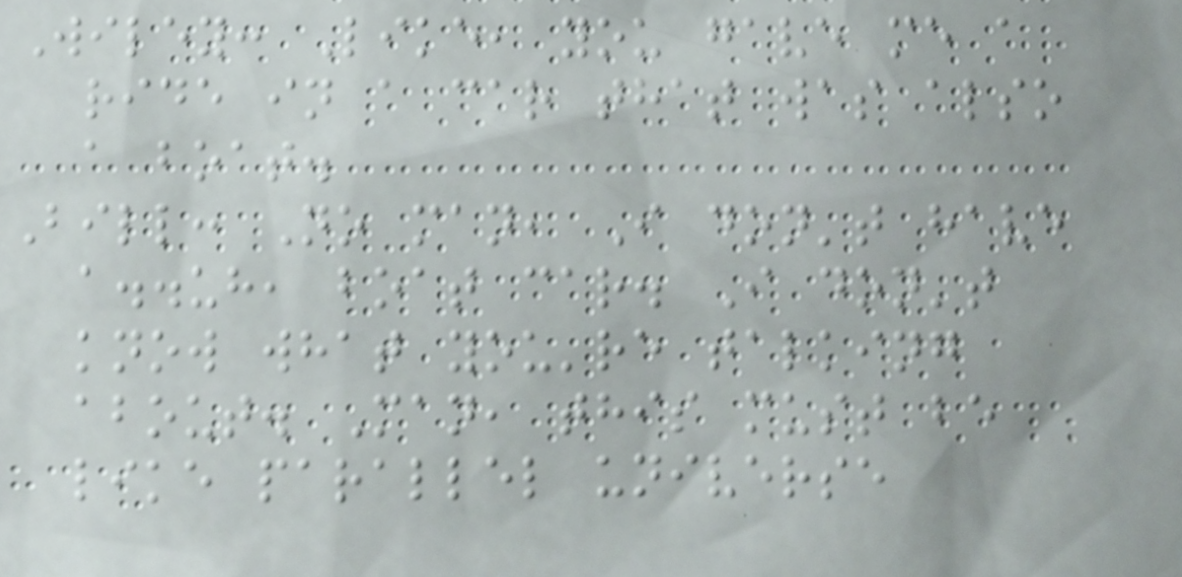Wiley: Like, you gave me a
ride in a car that was also
a boat.
Bill: No man, I don't have
a..uh, boat car. I don't
know what you're talking
about. Man, this must be
like parallel universe
